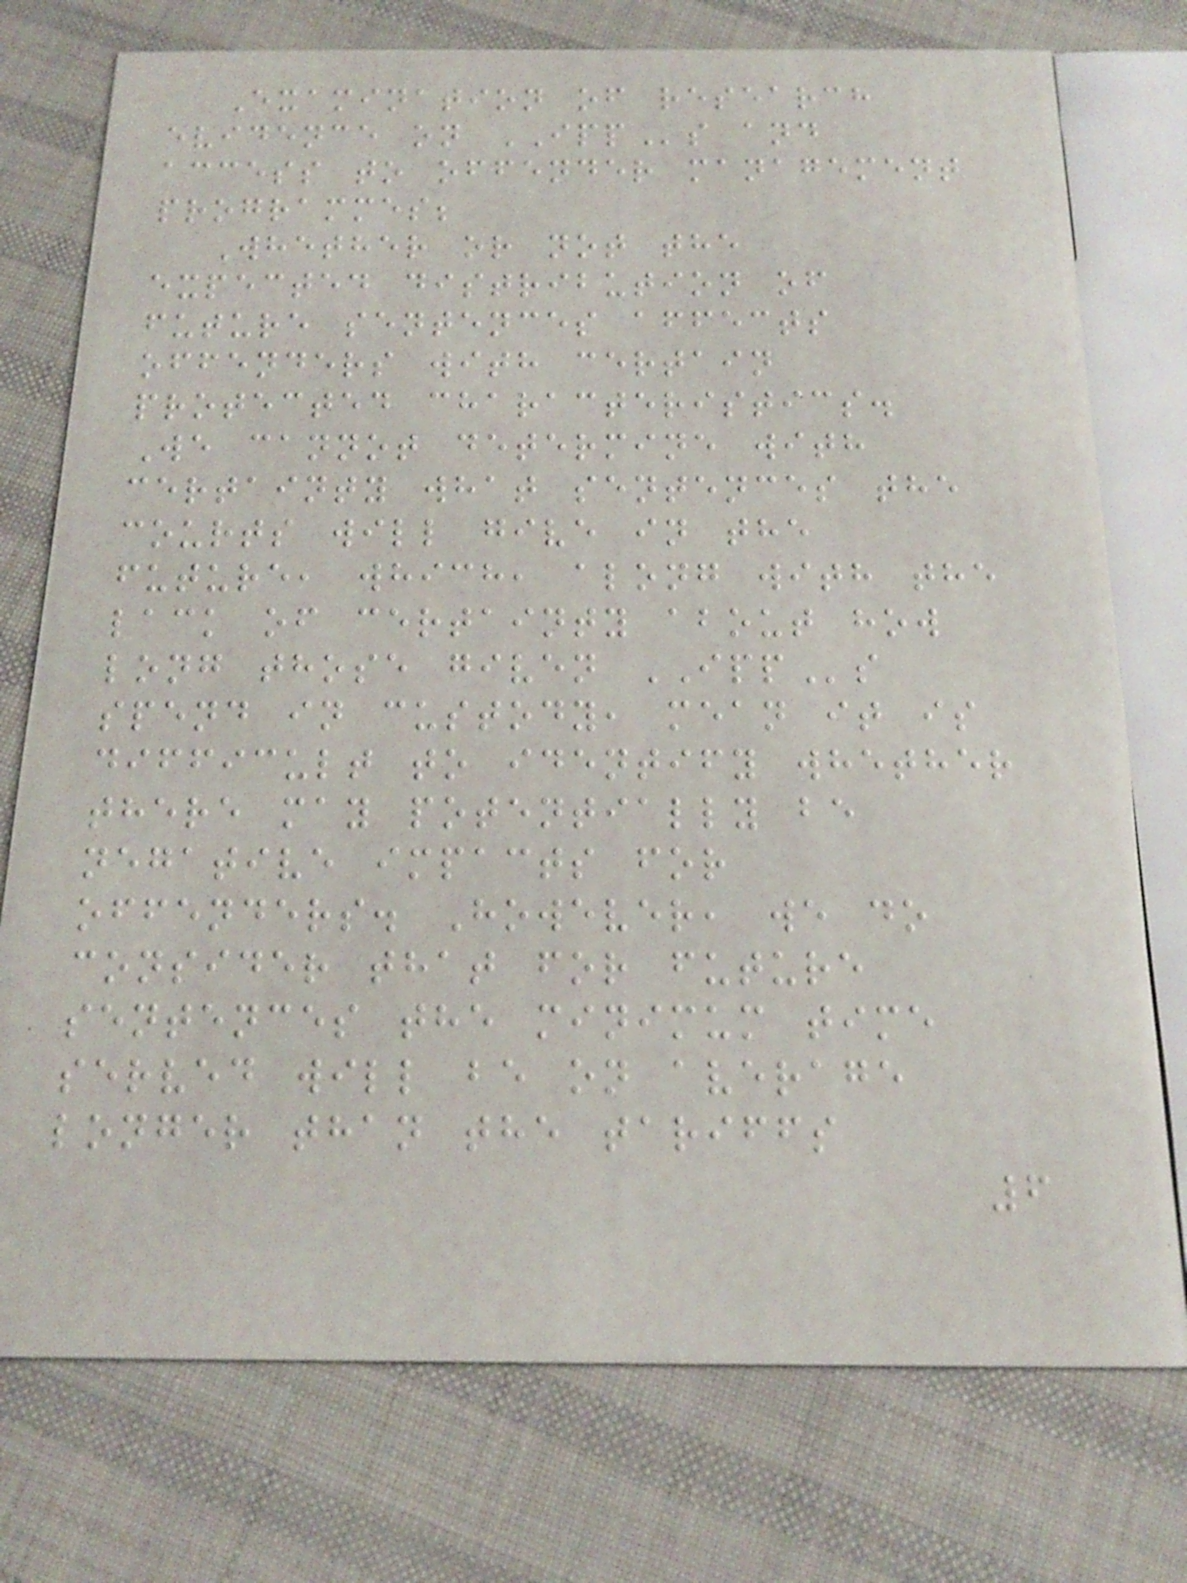Examination of research
evidence on IPPs and
access to offender management
programmes;
Whether or not the
expected distribution of
future sentences affects
offenders with certain
protected characteristics.
We cannot determine with
certainty what sentences the
courts will give in the
future, which, along with the
lack of certainty about how
long those given IPPs
spend in custody, mean it is
difficult to identify whether
there may potentially be
negative impacts for
offenders. However, we do
consider that for future
sentences the minimum time
served will be on average
longer than the tariffs
6
